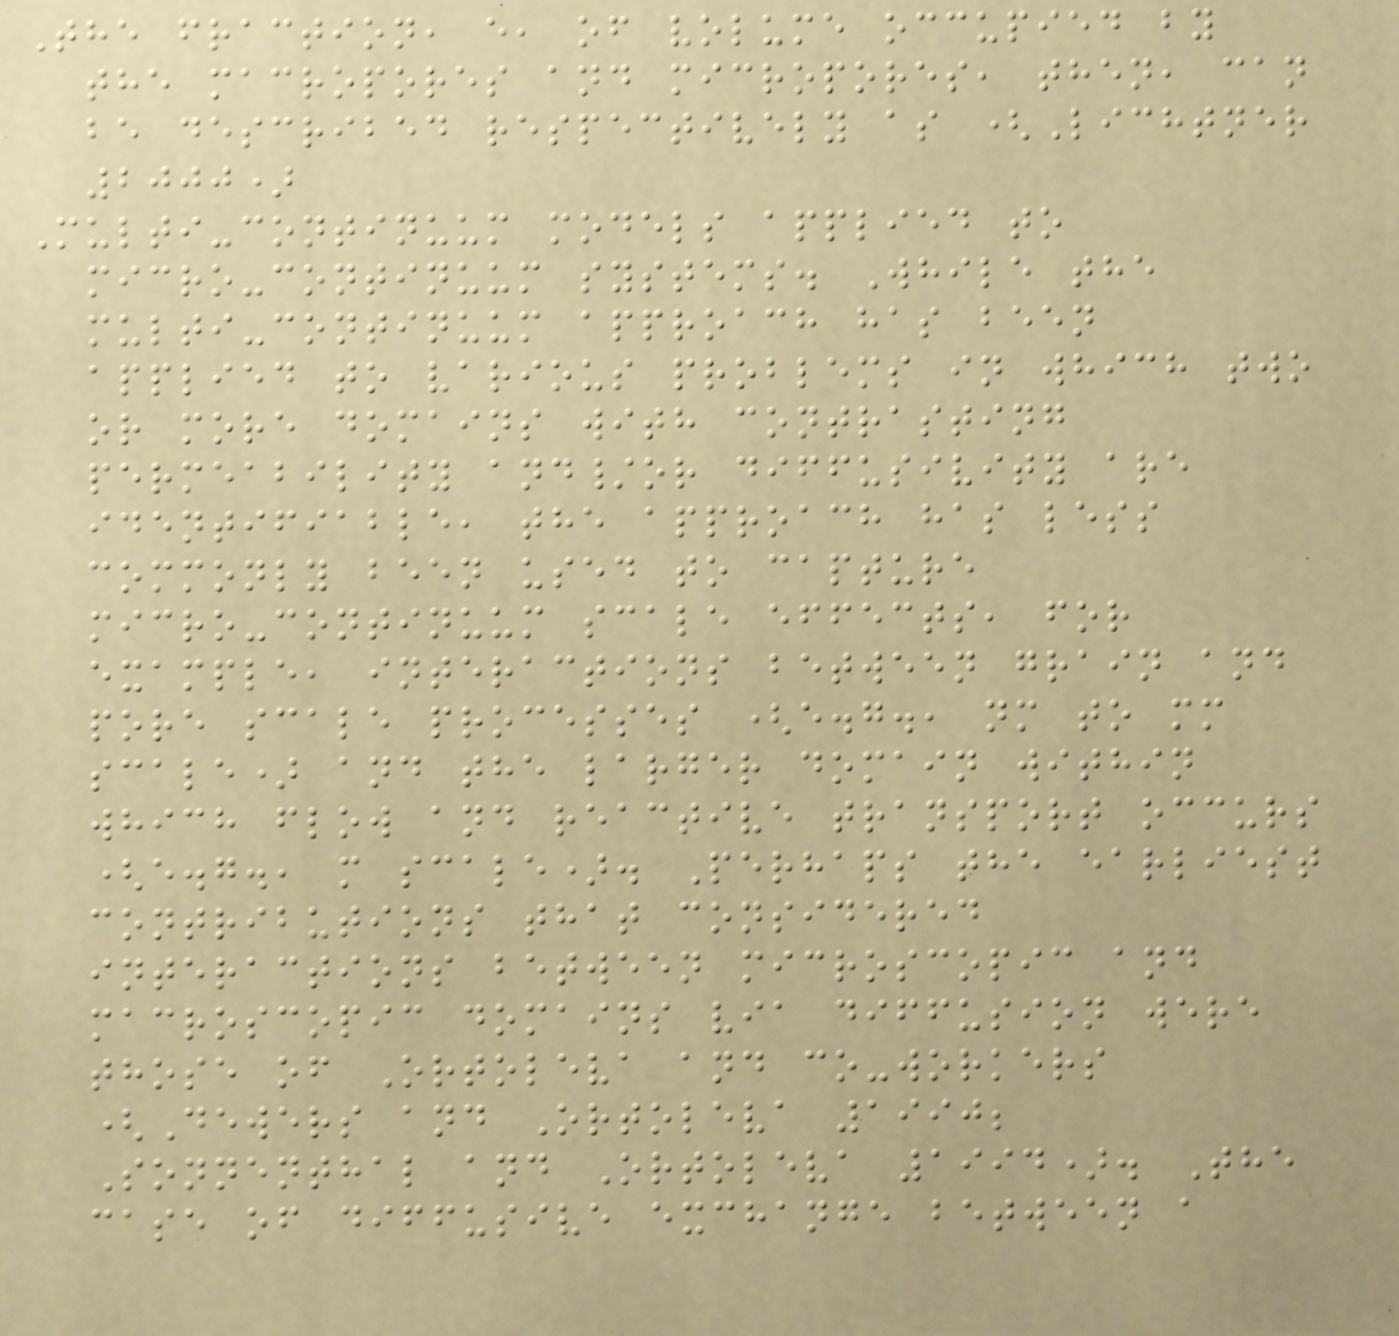The fraction, e, of volume occupied by
the macropores and micropores, then, can
be described respectively as (Lichtner
2000)
Multi-continuum models applied to
micro-continuum systems. While the
multi-continuum approach has been
applied to various problems in which two
or more domains with contrasting
permeability and/or diffusivity are
identifiable, the approach has less
commonly been used to capture
micro-continuum scale effects, for
example, interactions between grain and
pore scale processes (e.g., nm to mm
scale) and the larger domain within
which flow and reactive transport occurs
(e.g., m scale). Perhaps the earliest
contributions that considered
interactions between microscopic and
macroscopic domains via diffusion were
those of Ortoleva and co-workers
(Dewers and Ortoleva 1990;
Sonnenthal and Ortoleva 1994). The
case of diffusive exchange between a
